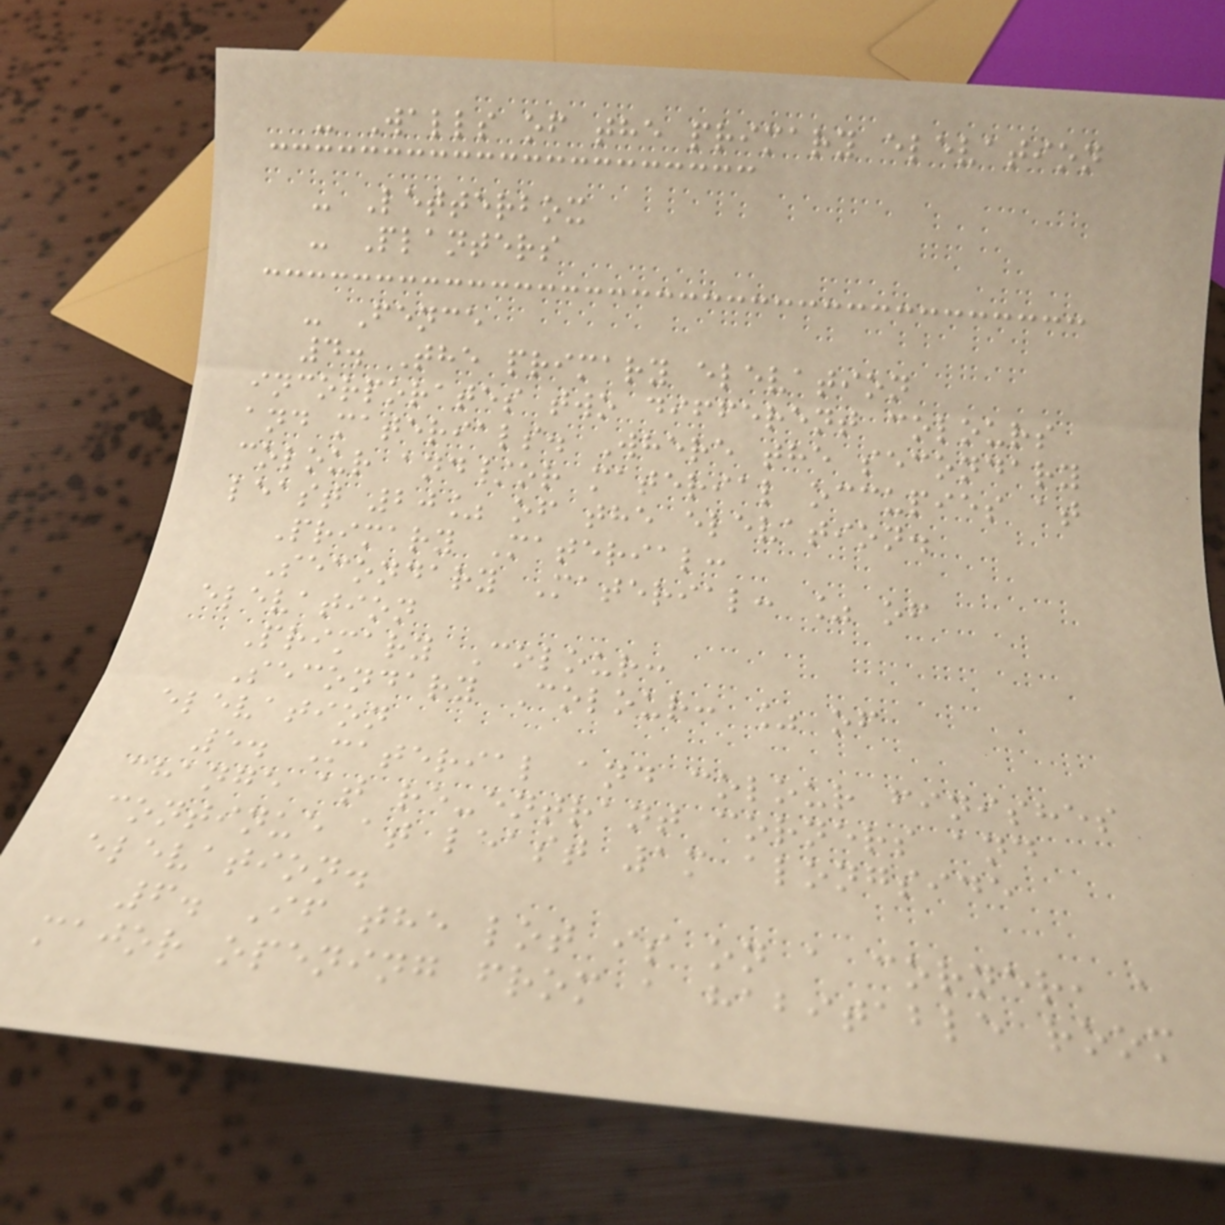- Walls of the primary elevation
- Letterbox
- Planters
- Fence
4. The primary elevation
incorporates two different colours
and materials. Where the secondary
colour and/or material occupies at
least 20% of the elevation.
Primary Material:
Secondary Material: % of
elevation
Primary Colour:
Secondary Colour: % of
elevation
5. Material and colour finishes
change at re-entrant corners and
continue at least 1m alongside
elevation.
6. If the lot is on a corner, a
major opening from a habitable room
